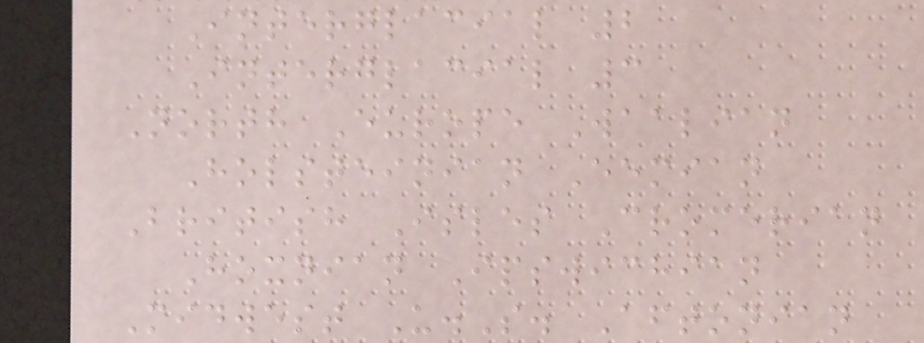Interglacial 2
Interglacial 3
North Europe Waalian
Holsteinian Eemian
British Isles Cromerian
Hoxnian Ipswichian
Midwest U.S. Aftonian
